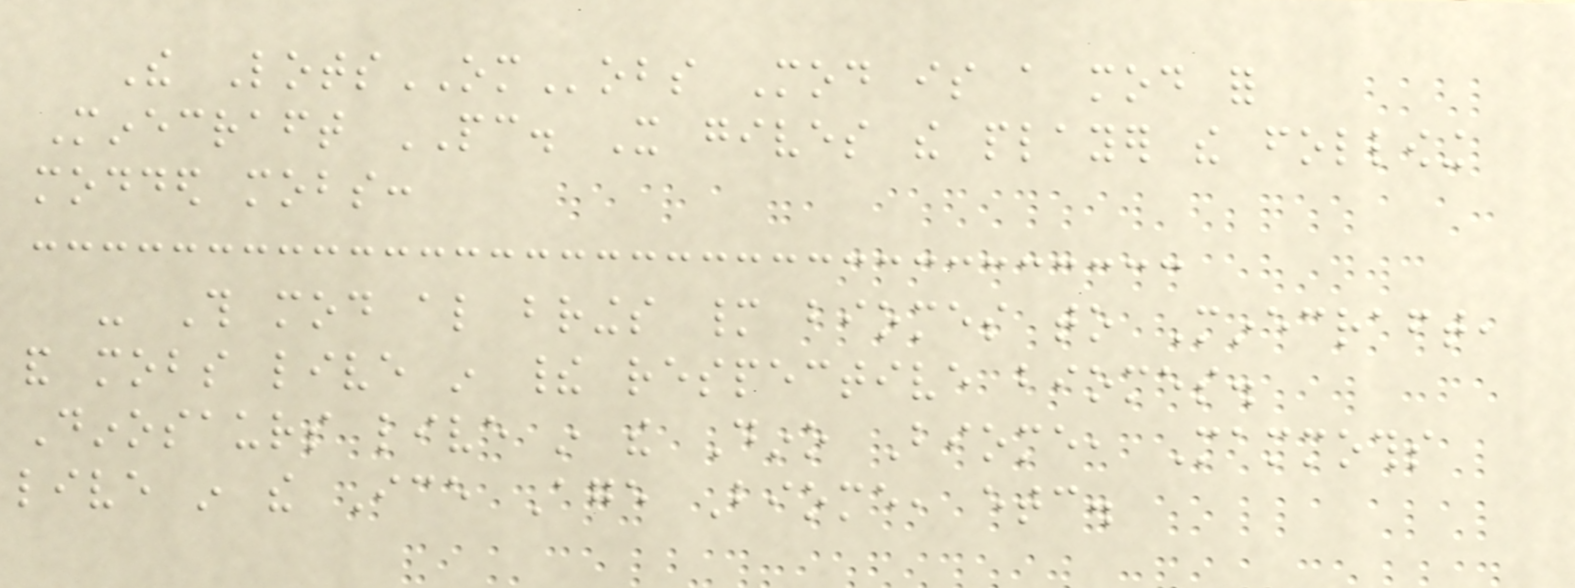The LotsOMobs Mod is a mod for
Minecraft PC. It gives the player the following
modded mobs:
- This mod also brings many biomes to Minecraft,
and mobs live in their respective biomes.
Dinosaurs live in the Dino Biome, Mammoths
live in the Ice Age Biome, etc.
